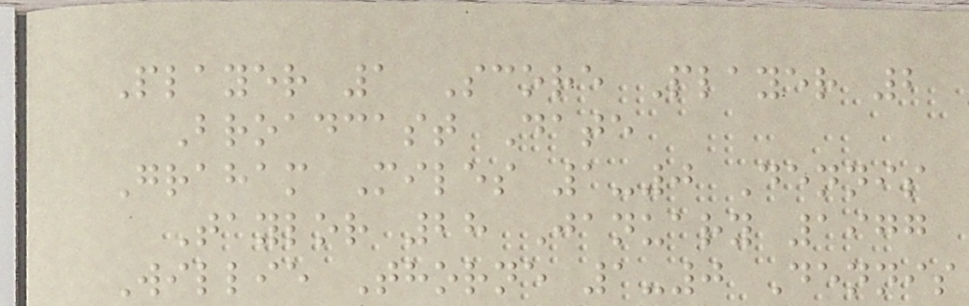Player 1 Score Player 2
Broadcast Date
Graham Miles 1-0 Dennis
Taylor 28 January 1977
Willie Thorne 1-0 Dennis
